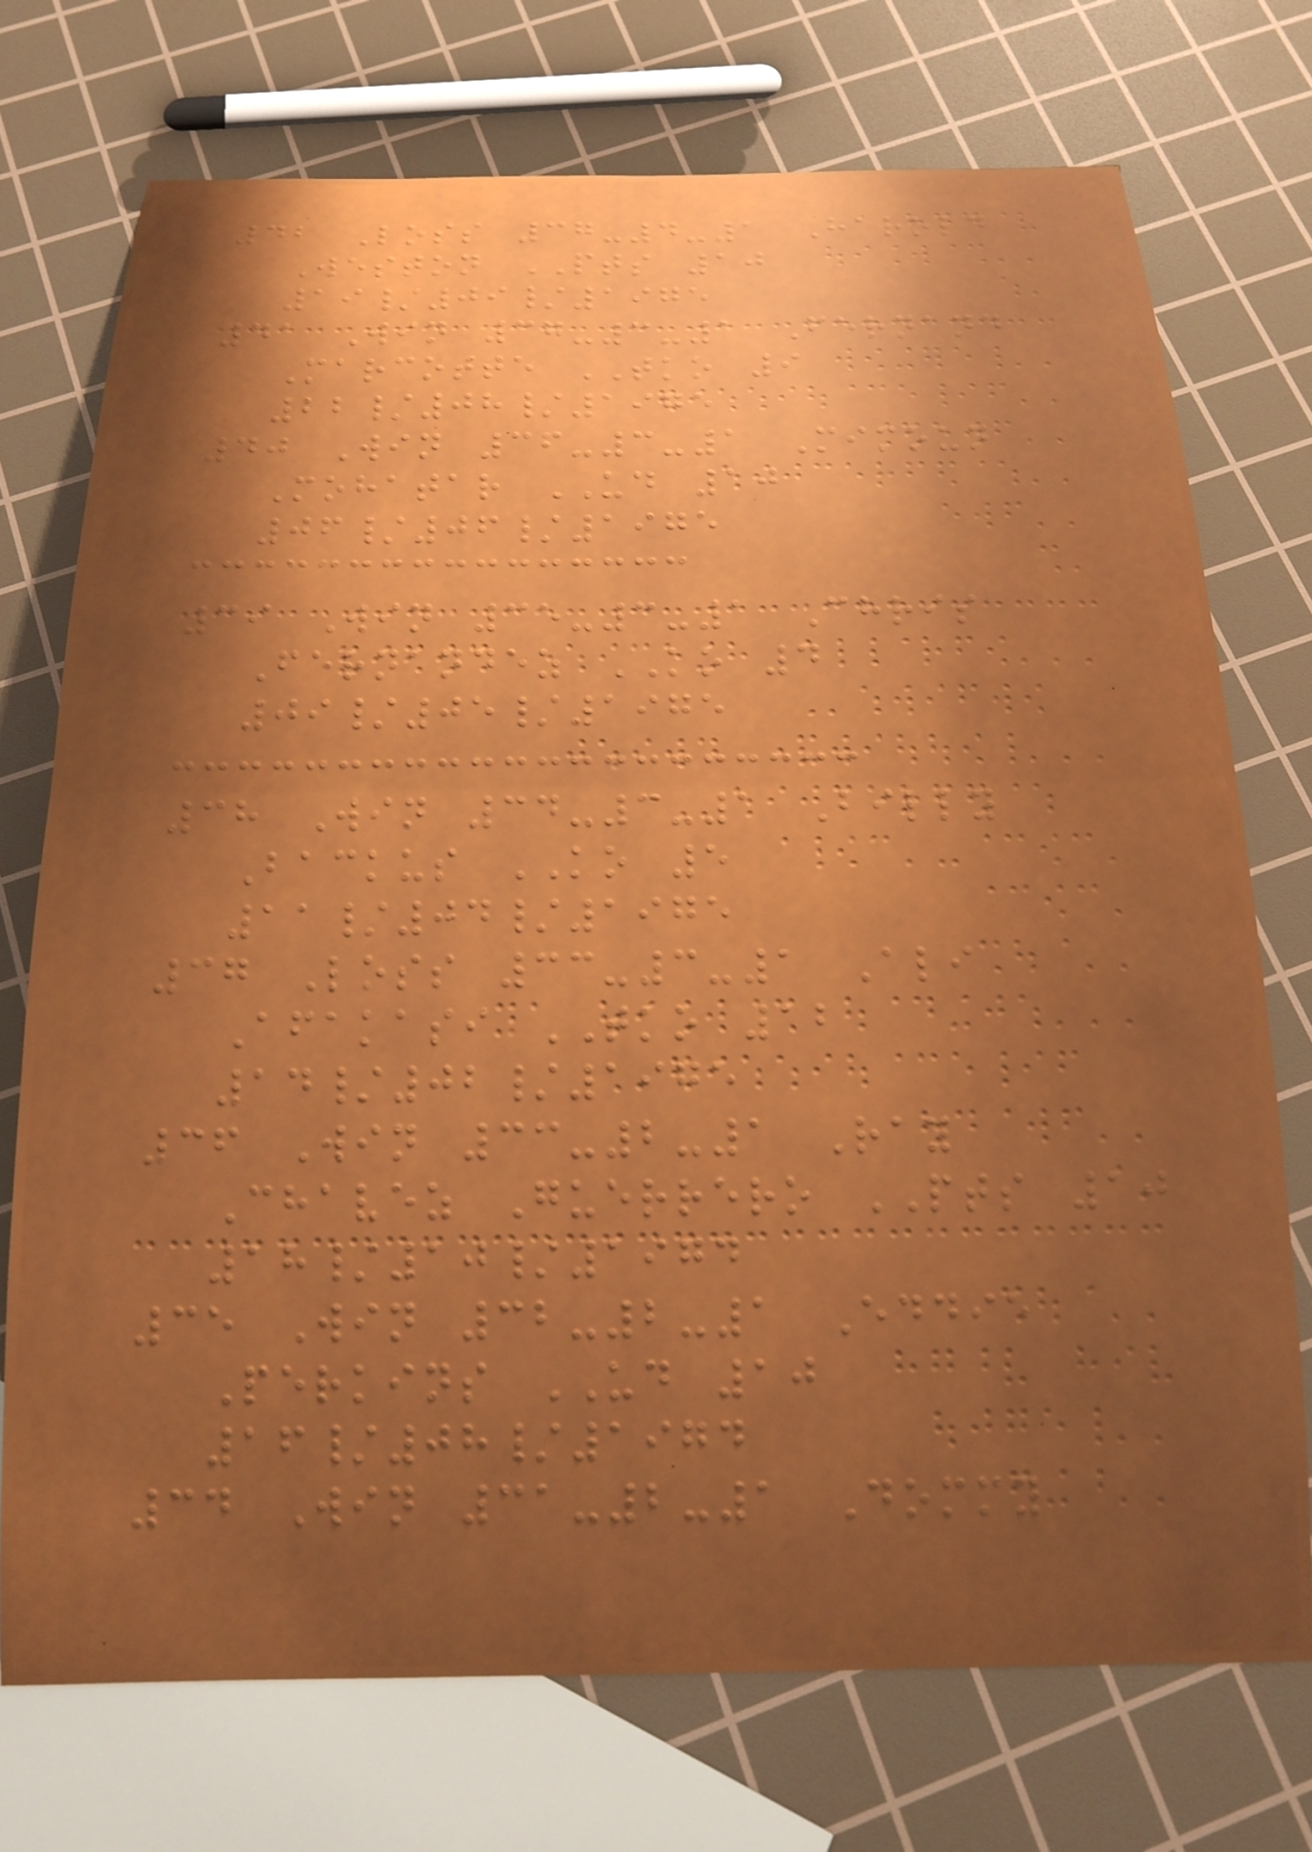42 Loss 37-4-1 Harold
Weston PTS 10
19/09/1975
41 Win 37-3-1 Fernand
Marcotte TKO 9
22/08/1975
40 Win 36-3-1 Mimoun
Mohatar UD 10
06/06/1975
39 Win 35-3-1 Chris
Fernandez KO 4
09/05/1975
38 Win 34-3-1 Billy
Backus KO 5
11/04/1975
37 Loss 33-3-1 Ali
Afakasi TKO 12
14/02/1975
36 Win 33-2-1 Ray
Chavez Guerrero PTS 10
18/10/1974
35 Win 32-2-1 Eddie
Perkins UD 10
16/08/1974
34 Win 31-2-1 Dommy
